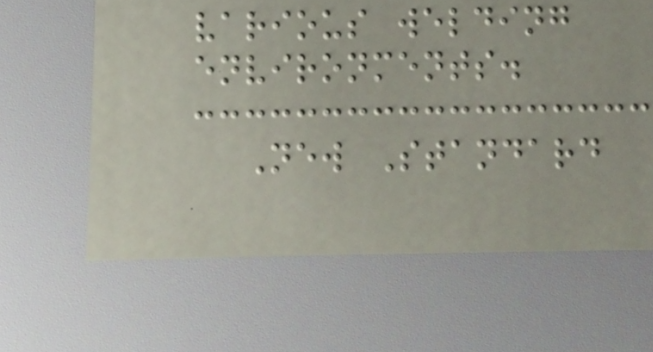various welding
environments.
New Standard
